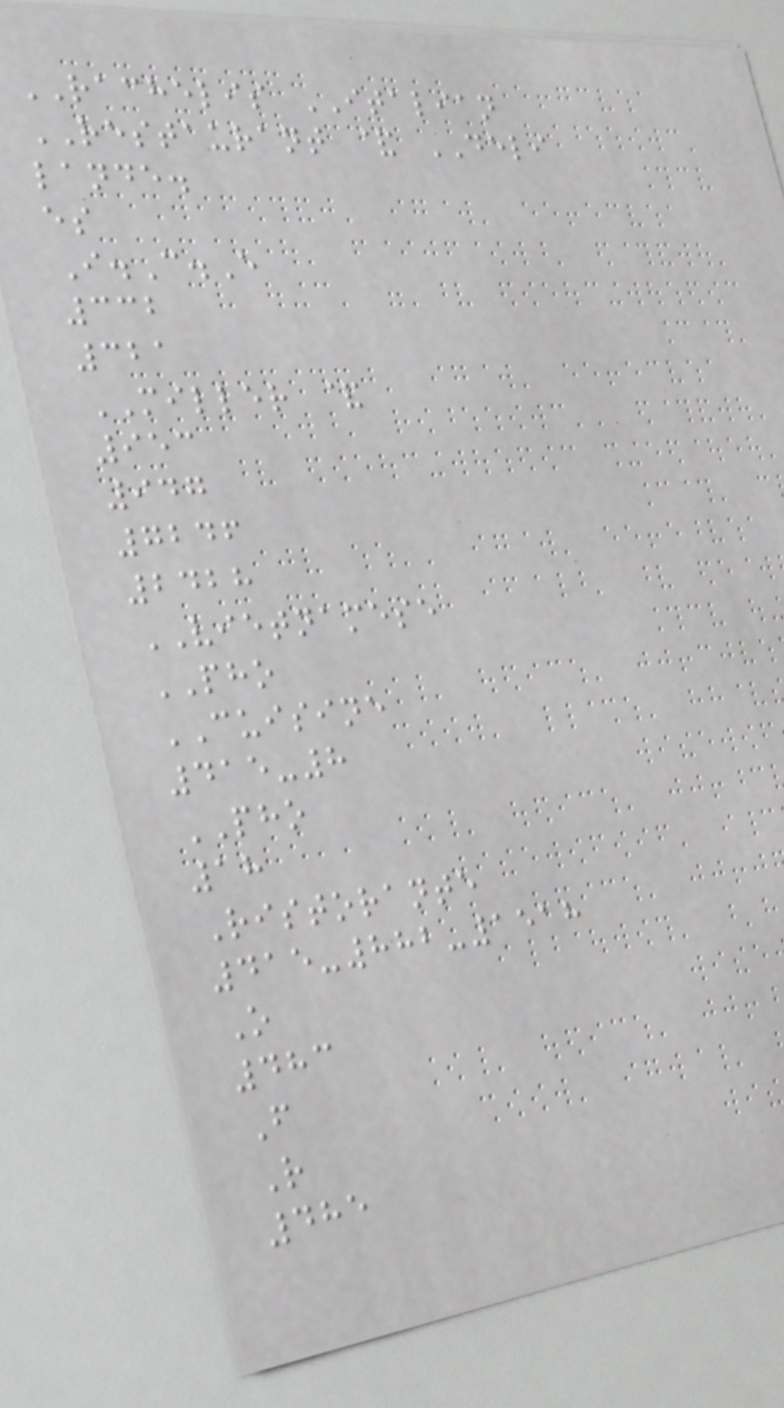RACHELIS ITALIAN
RESTAURANT & DELI
lande.
es
I.C.E
332
321
MILLER &
953
947
7246
2428
VIETNAMESE
PHO
CUISINE
415-8
PHO
18
Ristorante
415-882-1518
O
483
F
R
485
